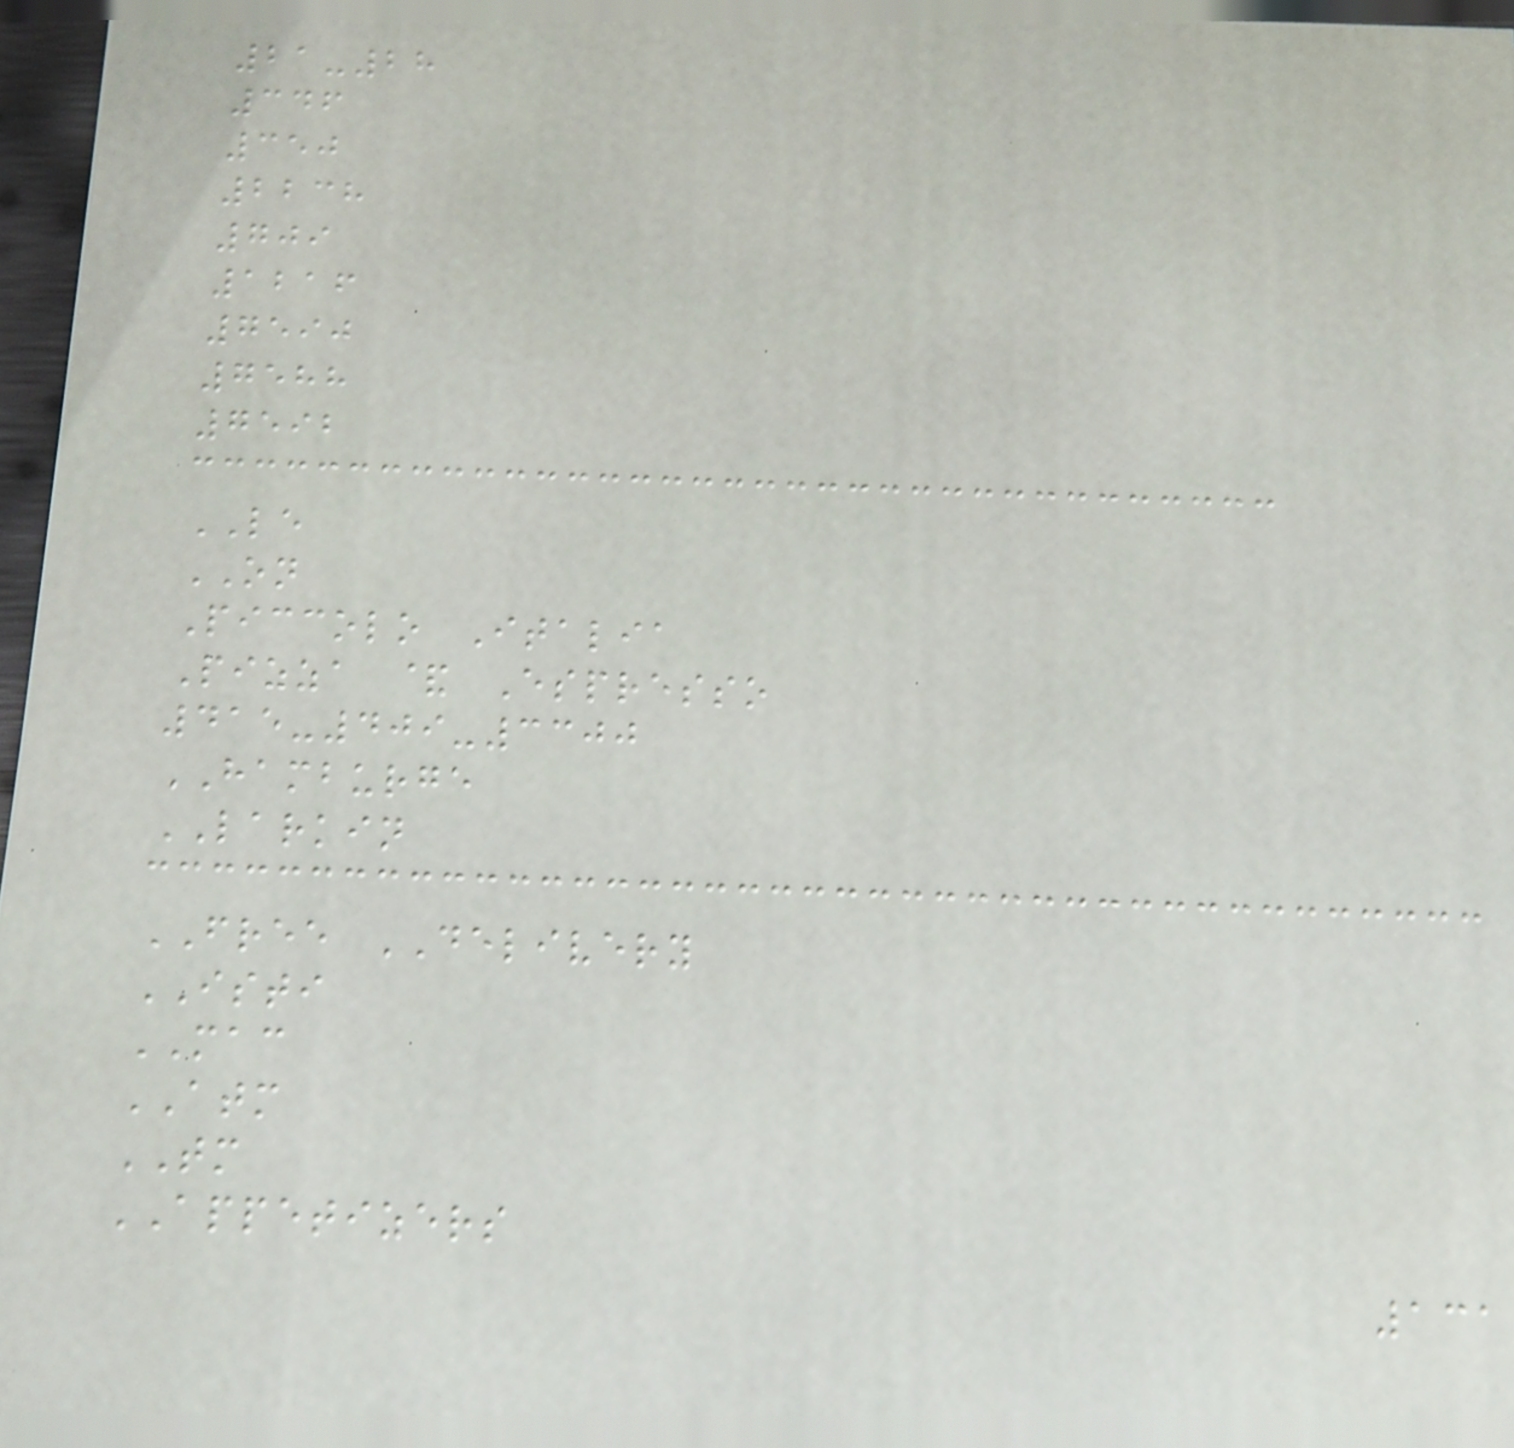21-28
346
350
2238
709
1216
7590
7588
7592
LE
ON
Piccolo Italia
Pizza & Espresso
415-409-3300
HAMBURGE
LARKIN
FREE DELIVERY
ISTI
MAC
ATM
TM
APPETIZERS
131
